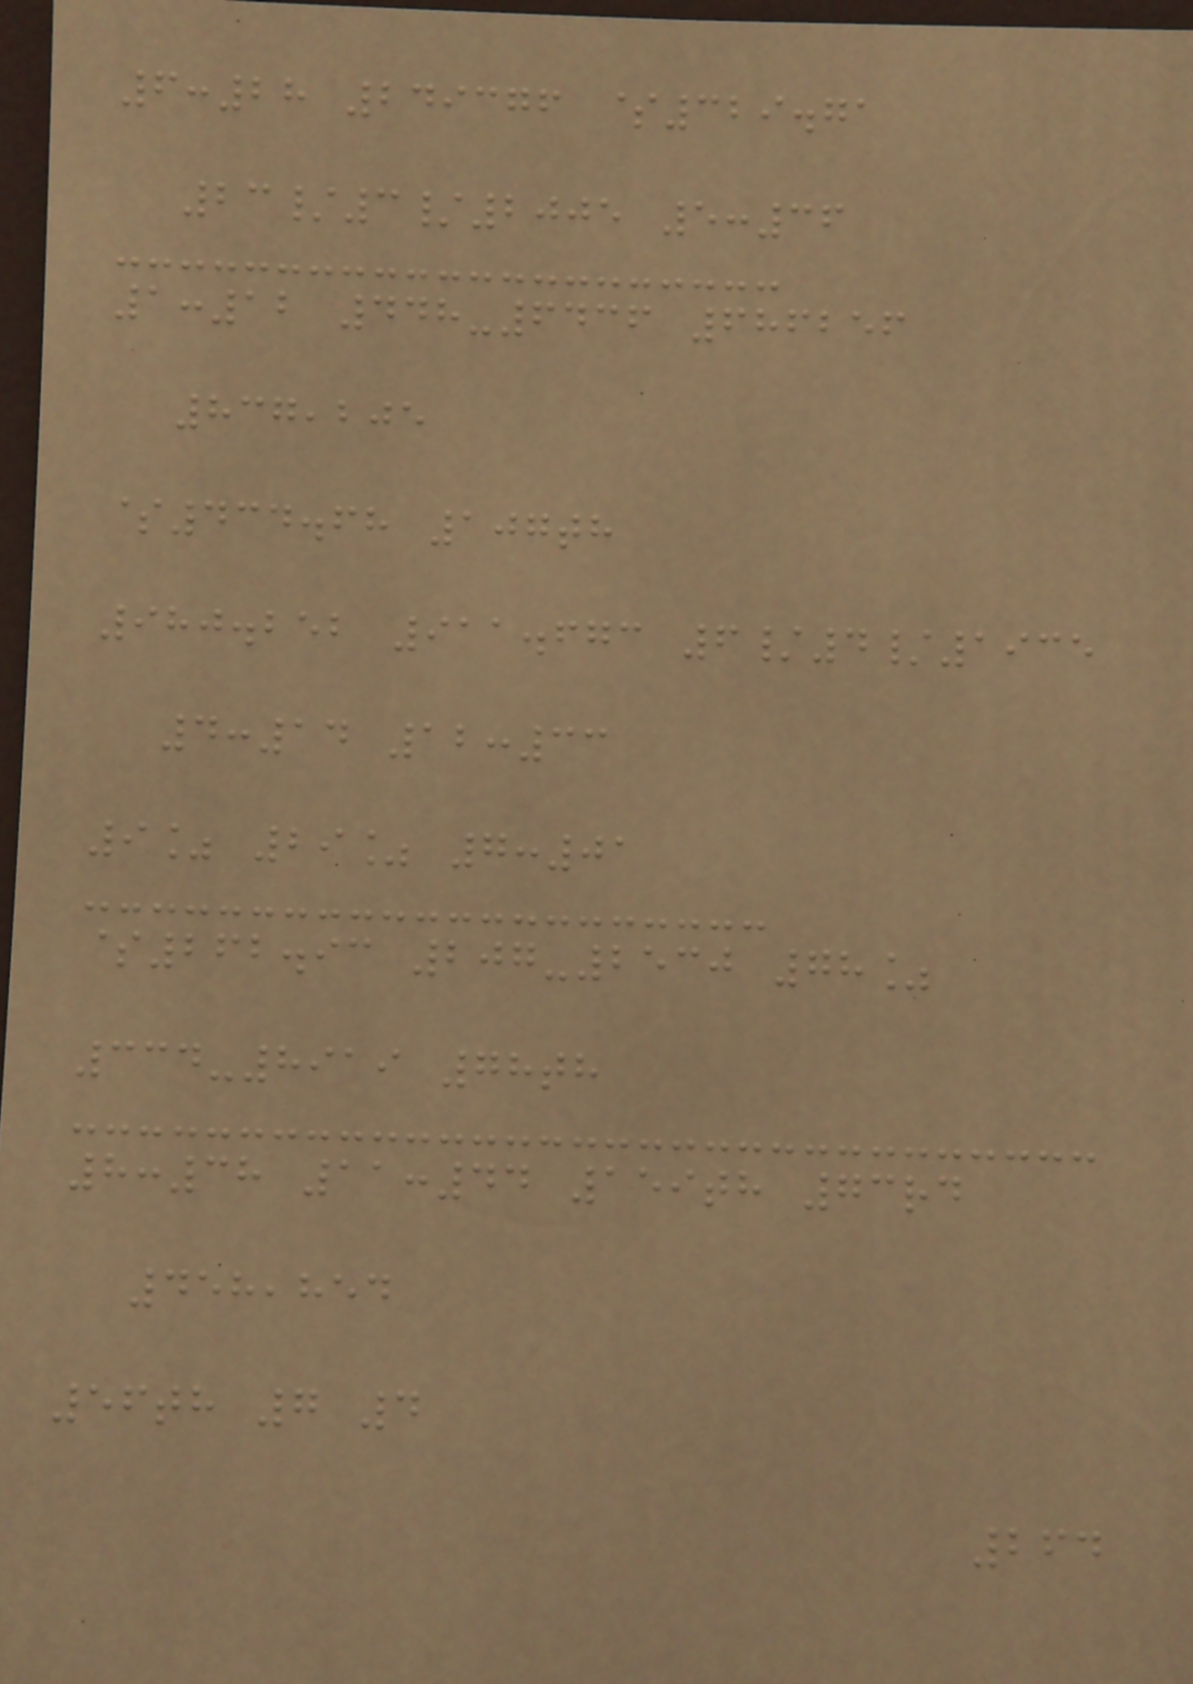6:28 249376 $329.71
23/3/2005 5:36
1:12 448-6436 686256
837,205
$434.68 107th
980.252 911.673 6/4/1935
4:14 12:33
9% 29% 7:01
$262.93 207-2530 78%
334-8919 78th
8:38 11:44 159th 73rd
458,854
56th 7 4
264
